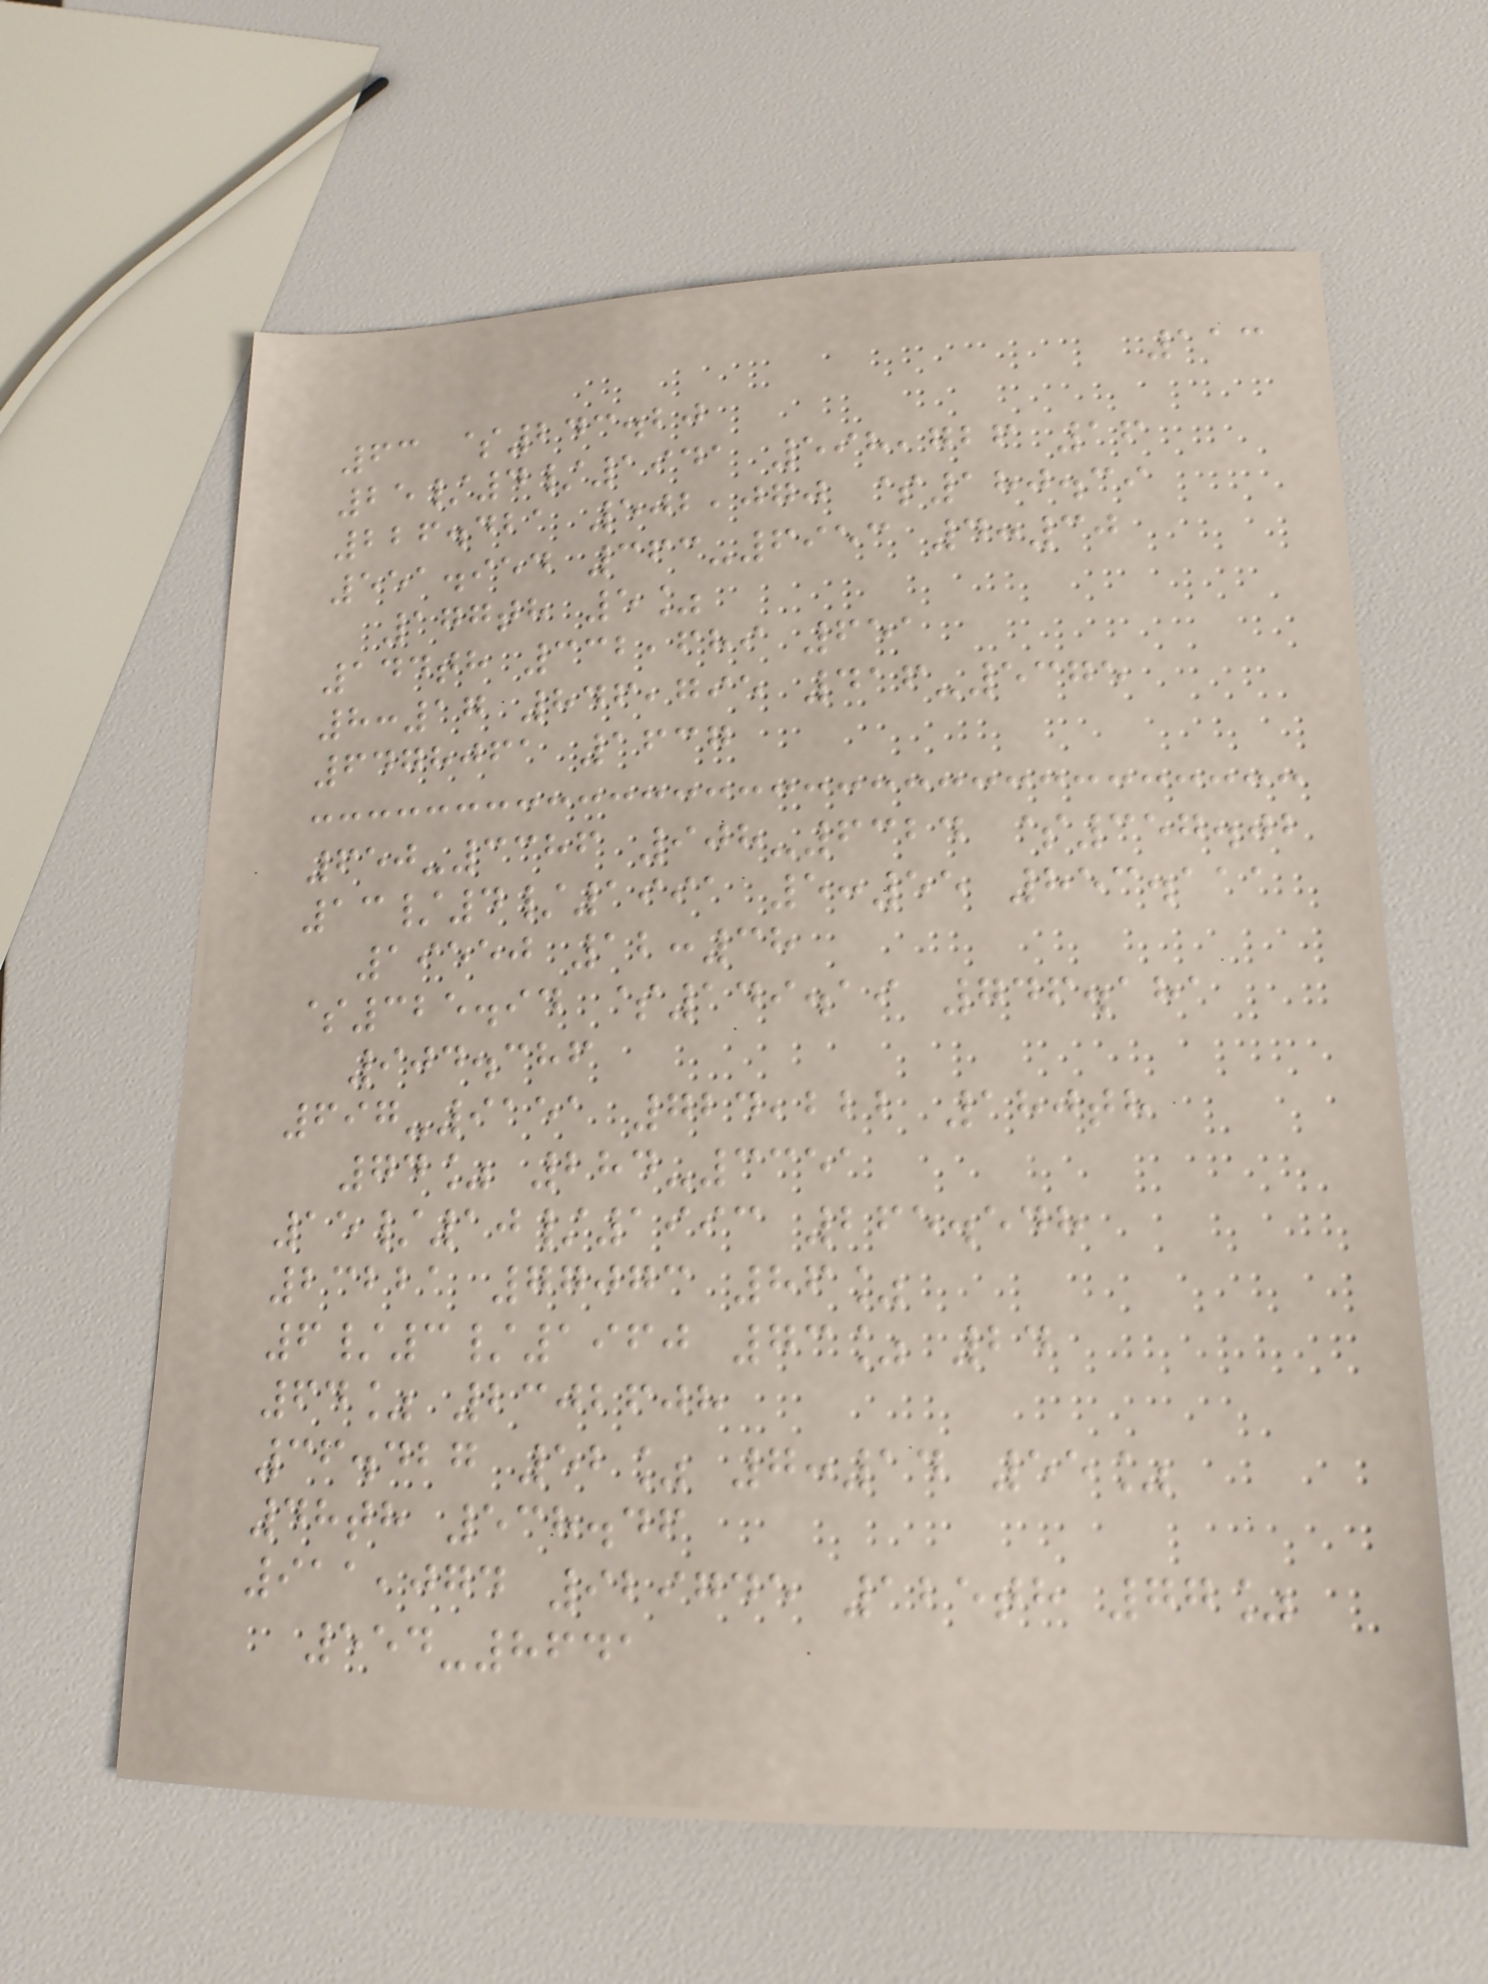113
63 $243.20
25/4/1941 598,726 16
226.421 502,070 $180.39
551.954 363-6953 4:30
177th 5%
144th 332,689 651
8:17 846,795 416-5375
6478061 1637
650-3386 908-6324 $357.02
13/4/1991 5:55 853.111
19550 12:38
$325.94 $149.19 746.181
904.386
697-9151 724,222 180th
74% 284-3351
15/10/1993 265.548
23221 77073 86%
6/3/1960 73% 24
64% 2302608
36.427 52% 7:14 55%
48th 538.46
911,074 929745 125th 77%
554-8641
